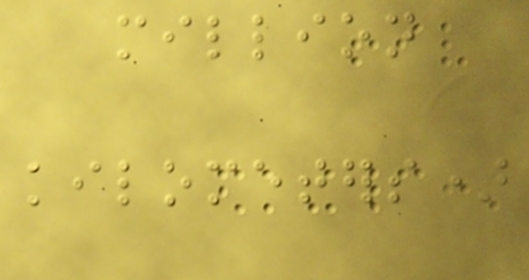million
kilometers)
